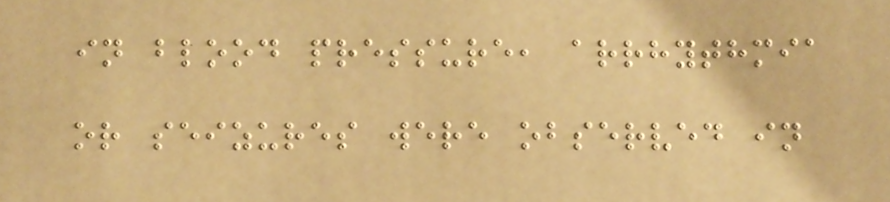in blood pressure, arrhythmia
or seizures were observed in
